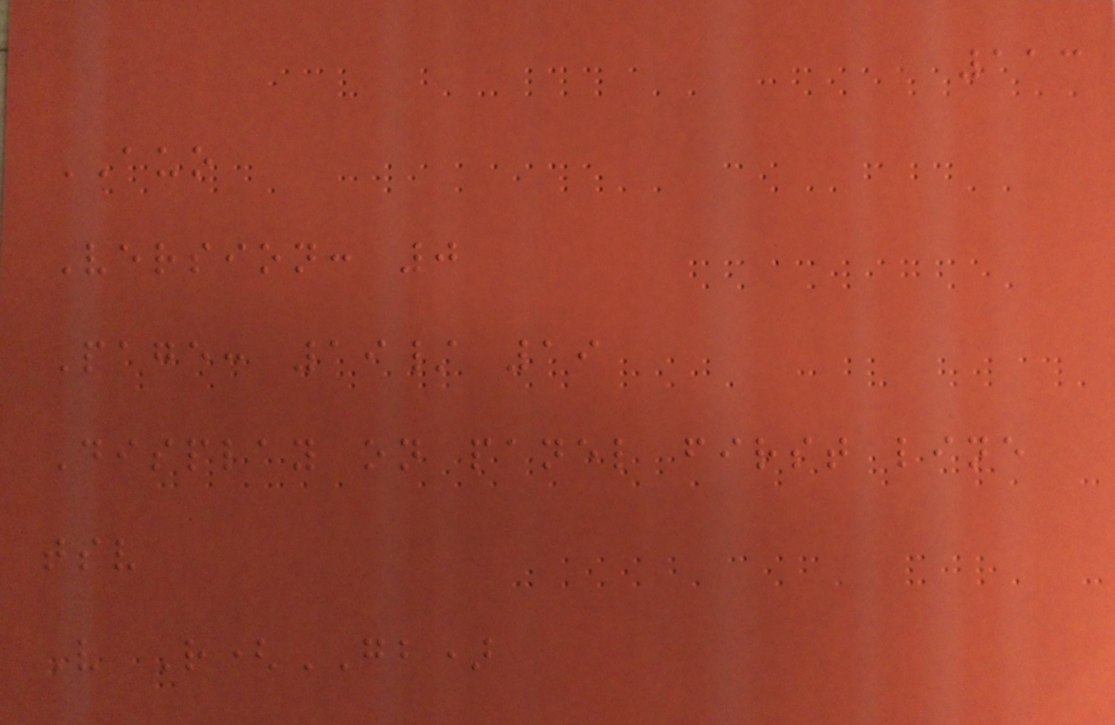113
AUO
Version: 0
Page: 19/ 19
Display on panel first line
tsv
V R(GB)
